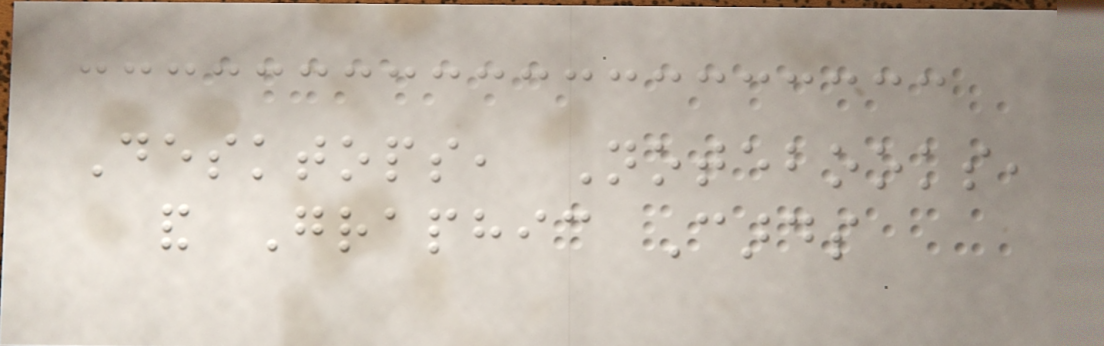Desktops, Notebooks,
and Graphic Cards
